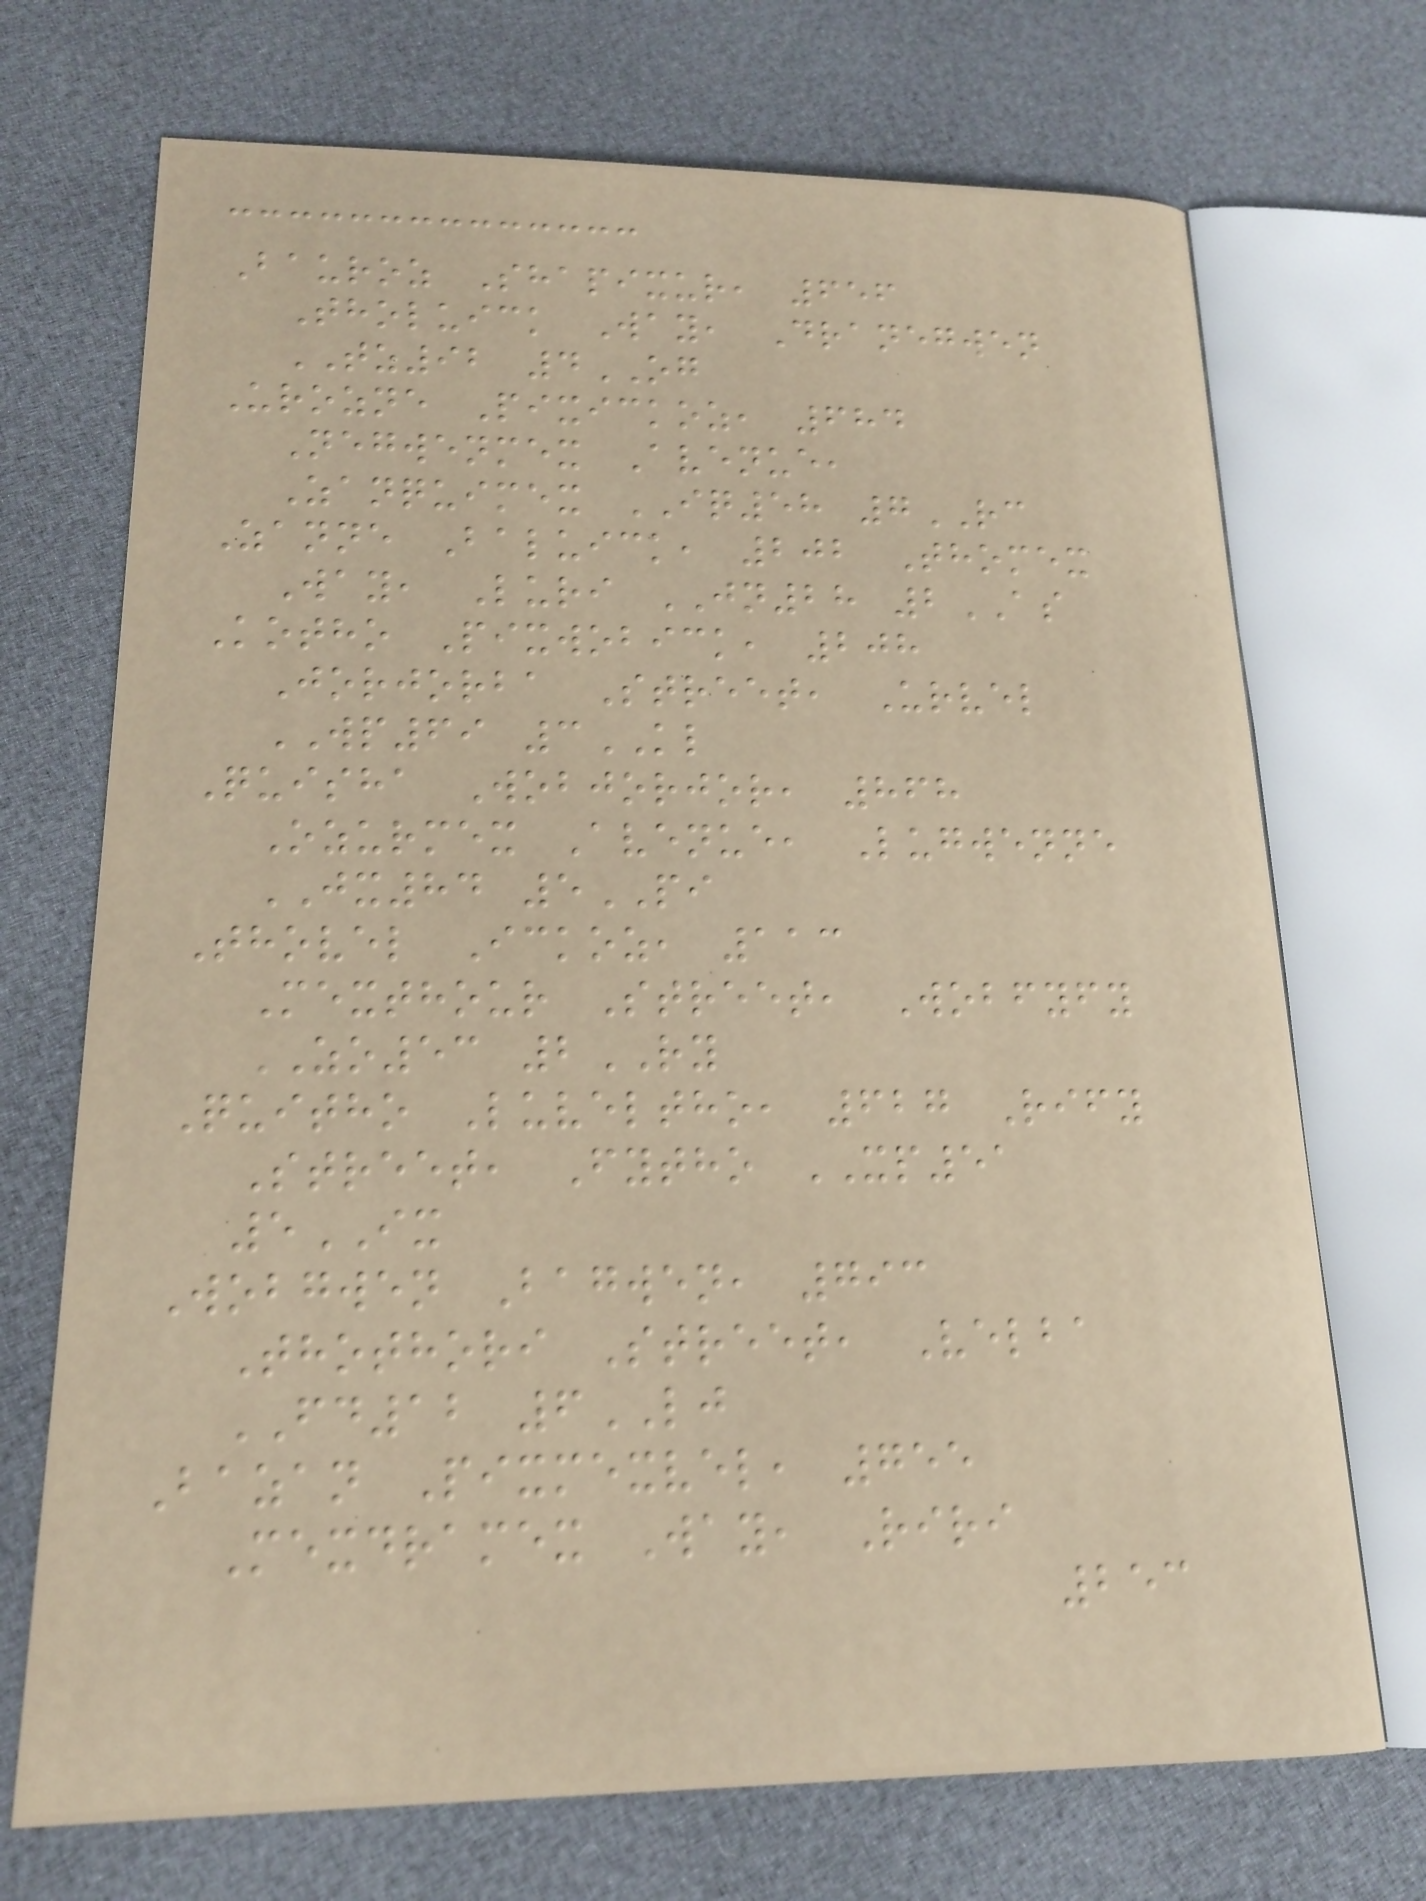Bauroz Shapixur, 656
Tholuick Way, Dranegwen
TZ92 4OG
Urozne Pixickoz, 684
Negwenmex Avenue,
Zanquimex IQ58 7RC
Zanne Baluick, 202 Thomex
Way, Luri JN28 2AS
Kotho Pixwobick, 208
Jorjorba Street, Urvel
WP69 3KL
Quisha Wobjorjor, 868
Ozurmex Avenue, Lugwenne
JX84 5PI
Thovel Ickoz, 113
Mexthour Street, Wobfyfy
ZO53 2RY
Quitho Luveltho, 627 Rify
Street, Fytho XP51
5IX
Wobgwen Bagwen, 793
Thothori Street, Velba
FD12 6LJ
Bazan Pixmexvel, 755
Mexdramex Way, Riri
253
